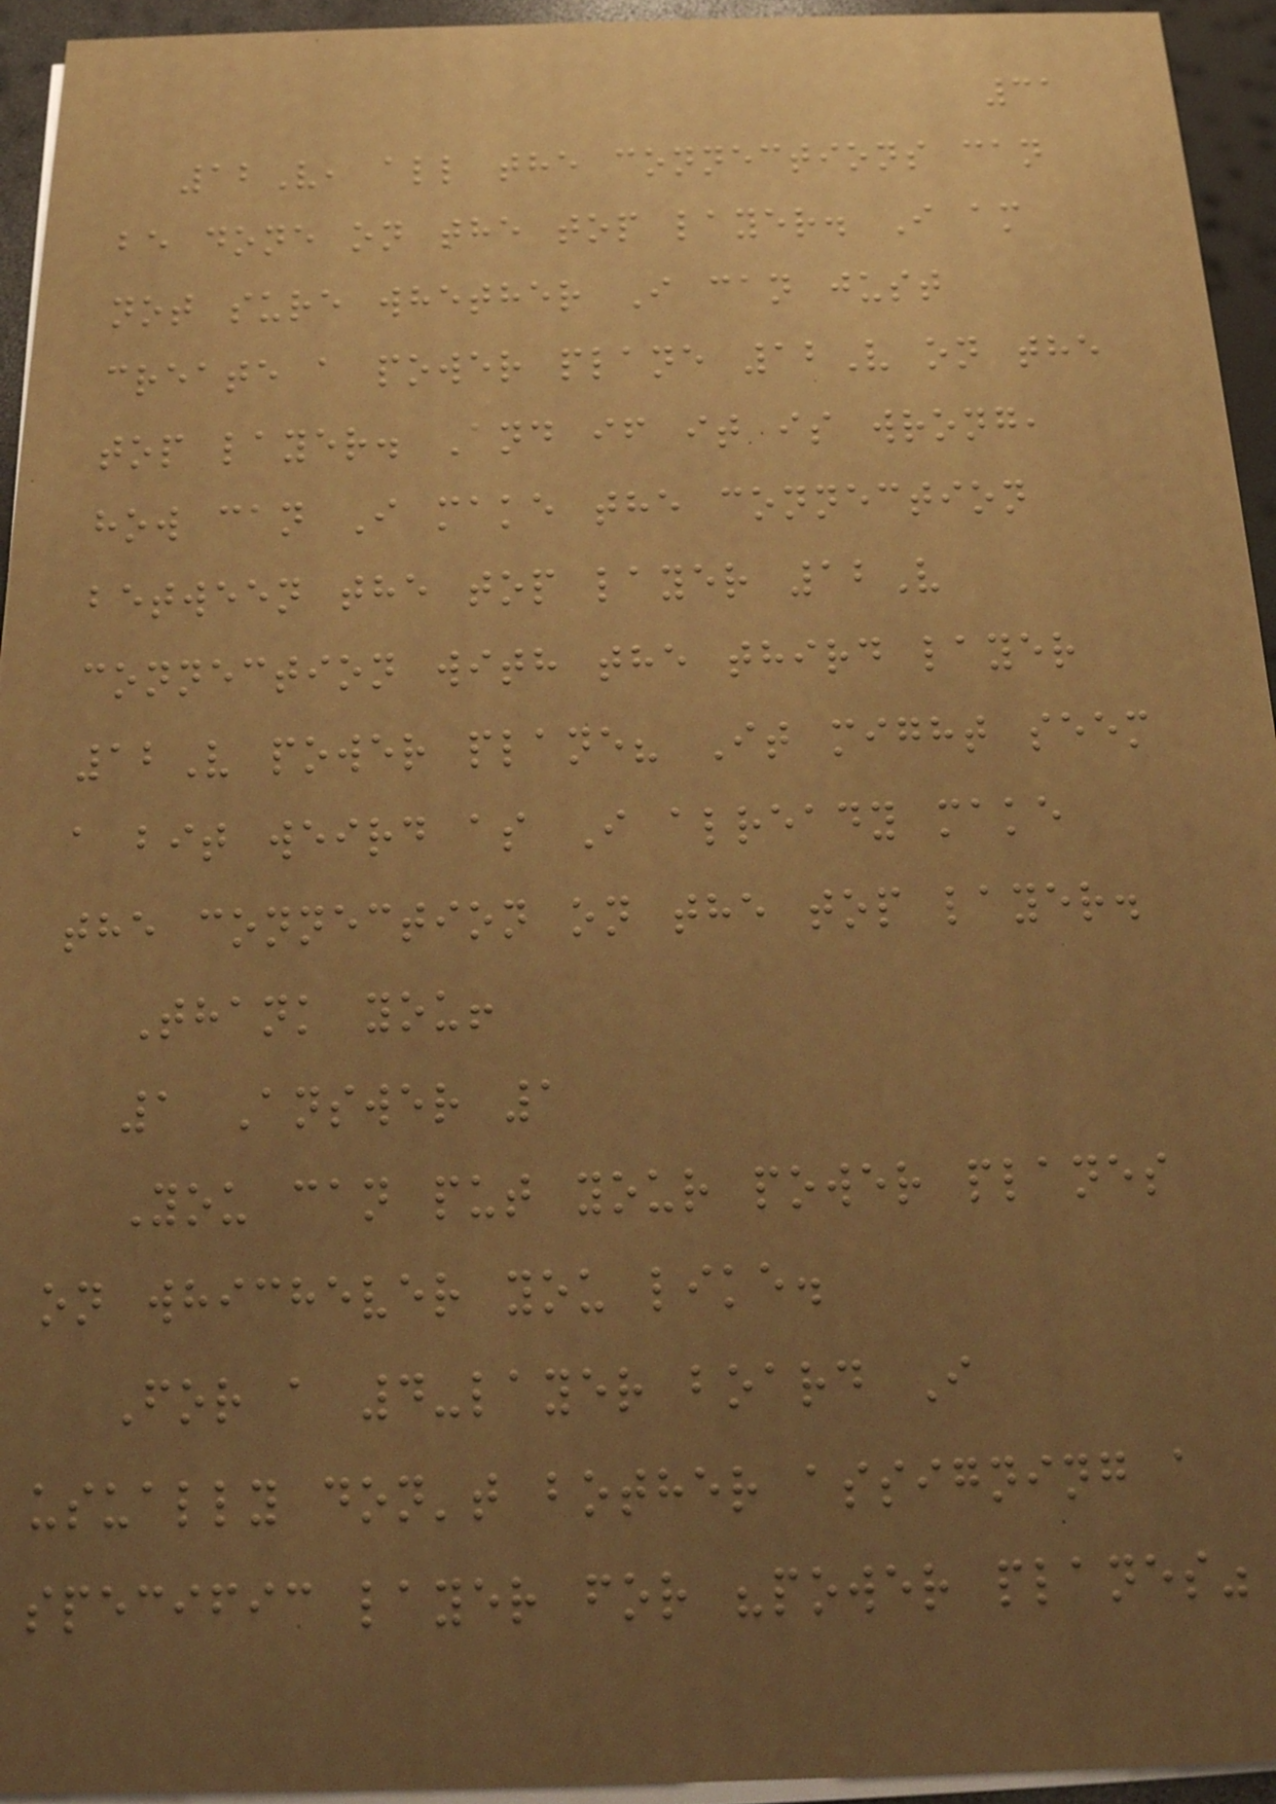31
12V, all the connections can
be done on the top layer. I am
not sure whether I can just
create a power plane 12V on the
top layer. And if it is wrong,
how can I make the connection
between the top layer 12V
connection with the third layer
12V power plane? It might seem
a bit weird as I already make
the connection on the top layer.
Thank you!
1 Answer 1
You can put your power planes
on whichever you like.
For a 4-layer board I
usually don't bother assigning a
specific layer for "power planes"
